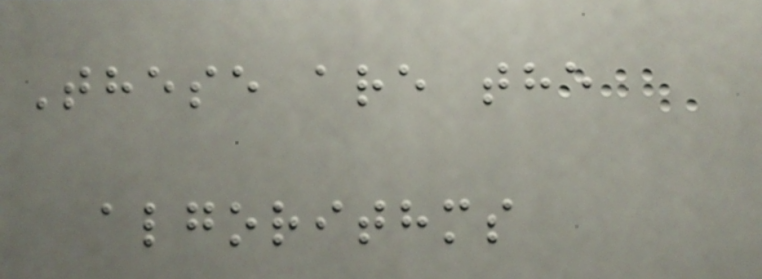These are the
algorithms
